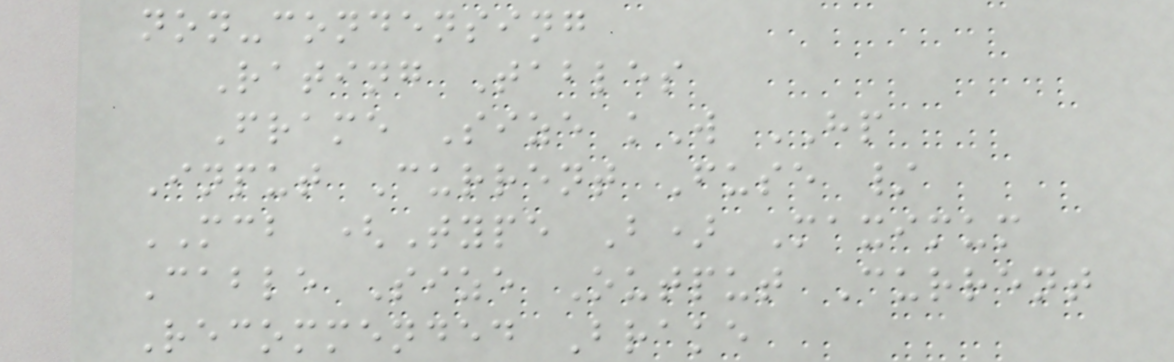non-condensing
Rating Tables
Frame Size kW HP
Input Current Fuse /
MCB (Type B) Maximum
Cable Size Output Current
Recommended Brake
